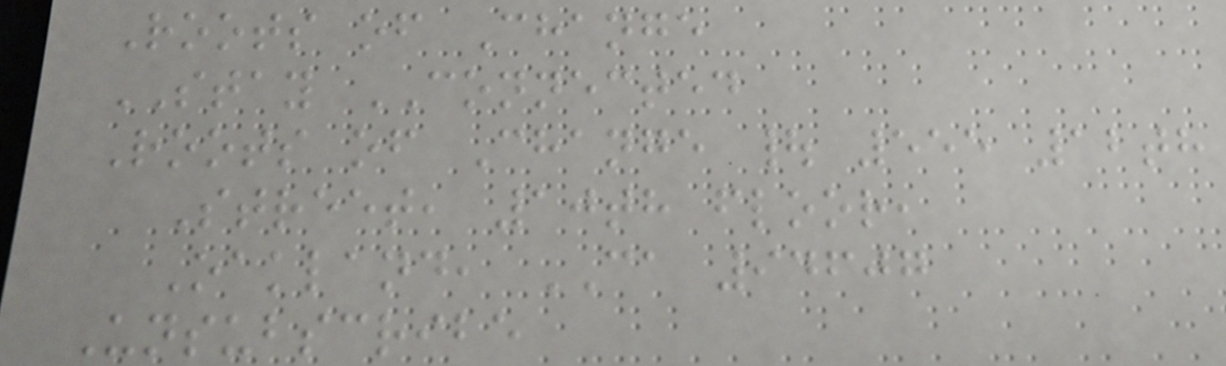Roots of Change
STAY CONNECTED
Roots of Change | 555 12th
Street, 10th floor,
Oakland, CA 94607
Unsubscribe
